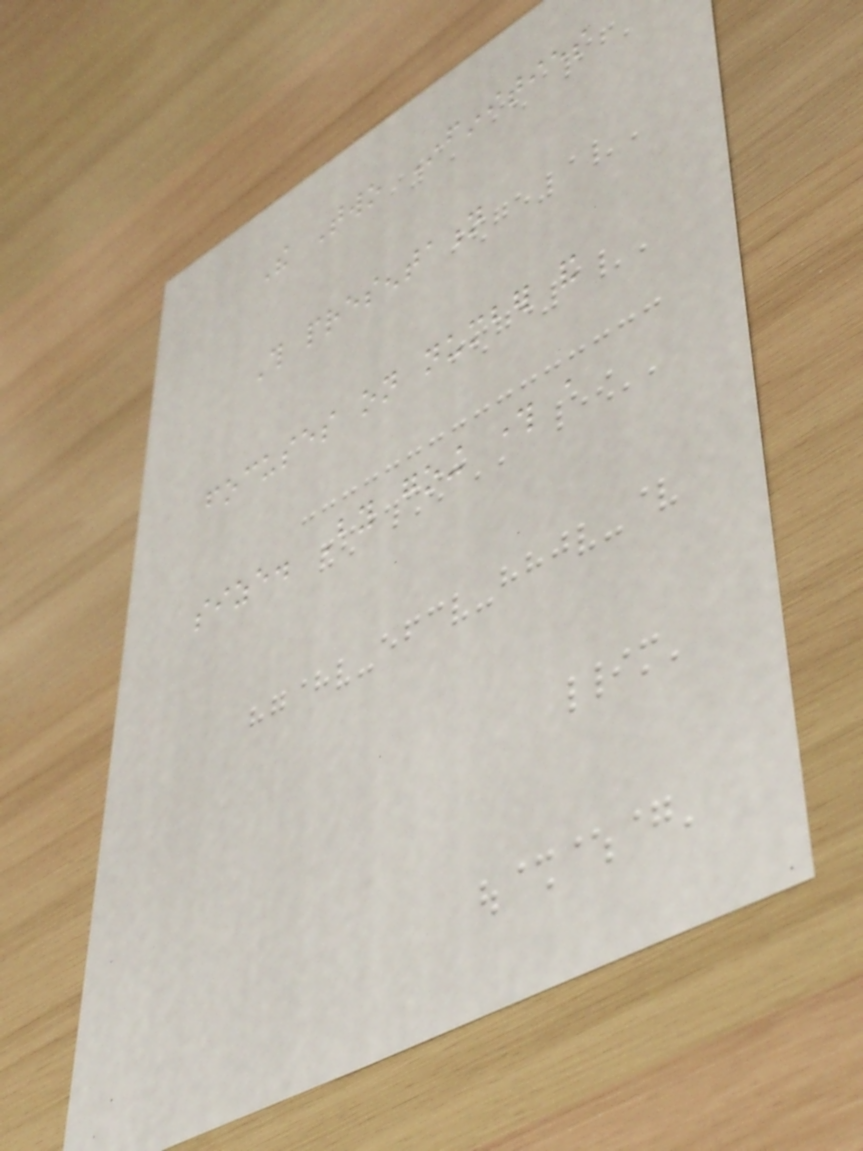The Two Infinities
This presentation
focuses on number and
size. By going through a
